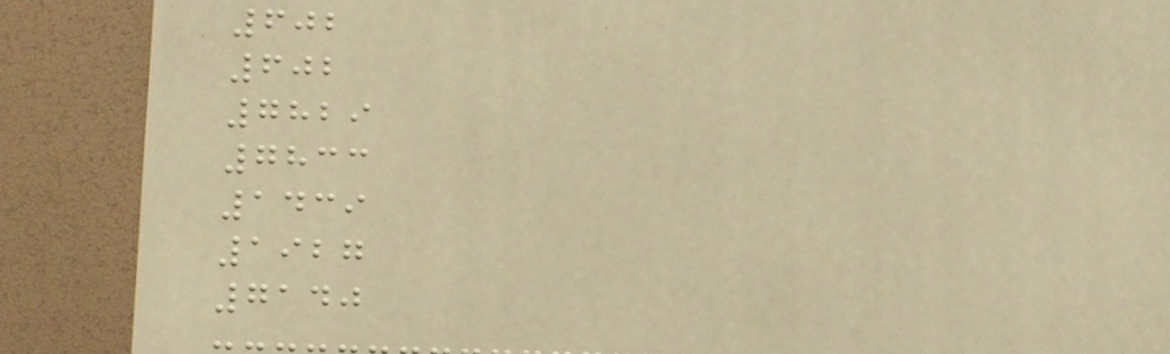602
602
7829
7833
1439
1927
7140
